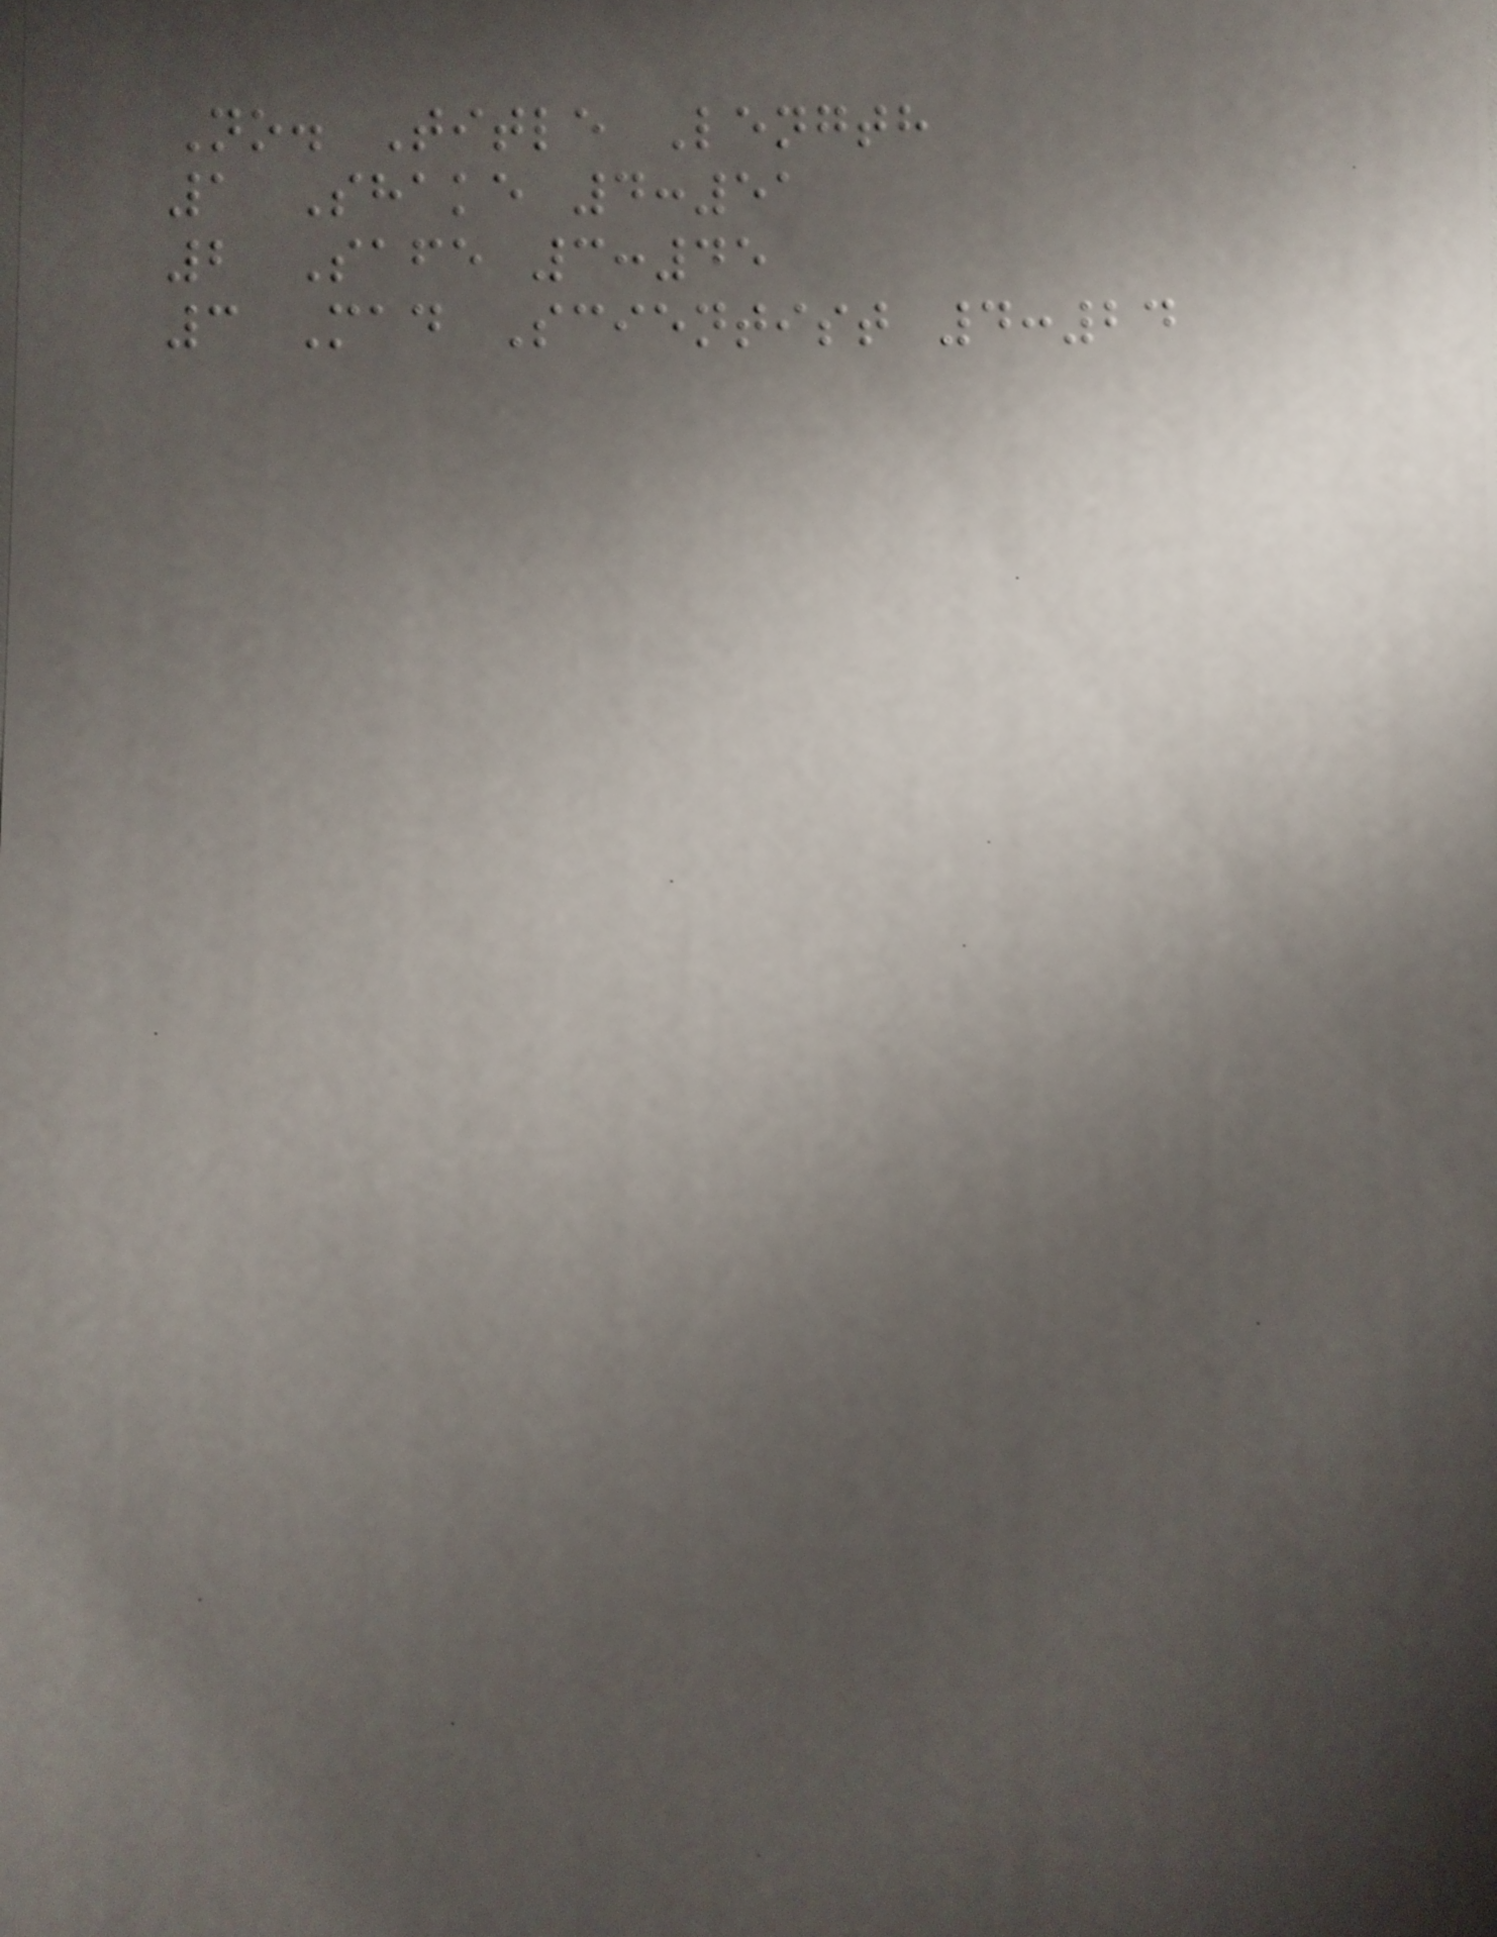No. Title Length
1 Shake 4:51
2 Safe 3:45
3 Mad Scientist 4:24
